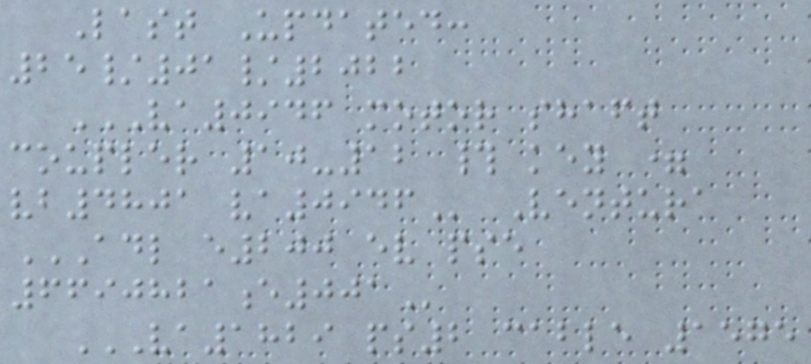Last Updated:
25/01/2022
VA0946 MOTOR SHAFT
COUPLER 10-12 # KEY =
VB4801 VA0946 Ventura
ADL E200 EV PSE
6690821E001
VA1829 PS2 CABLE 1575
